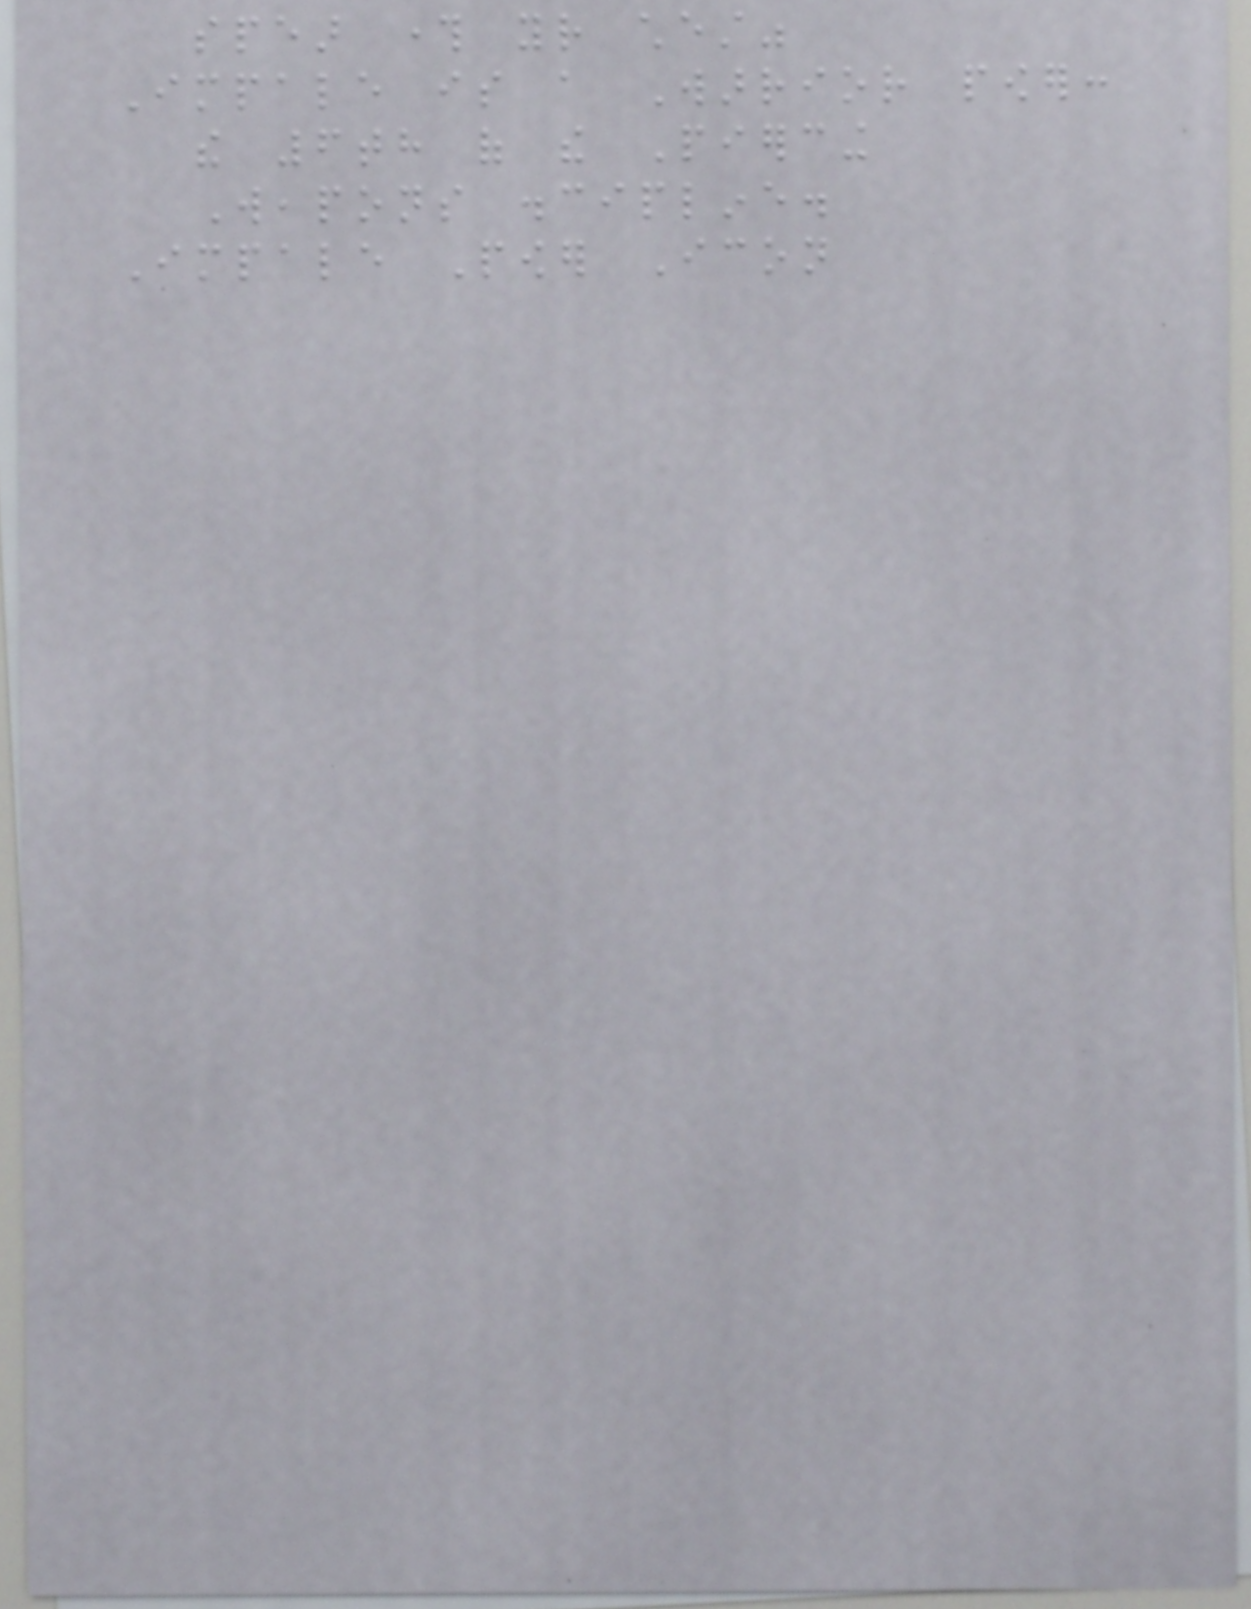spear through your chest"
Impale is a Warrior power:
the 6th of the Piercing
Weapons discipline.
Impale Power Icon
